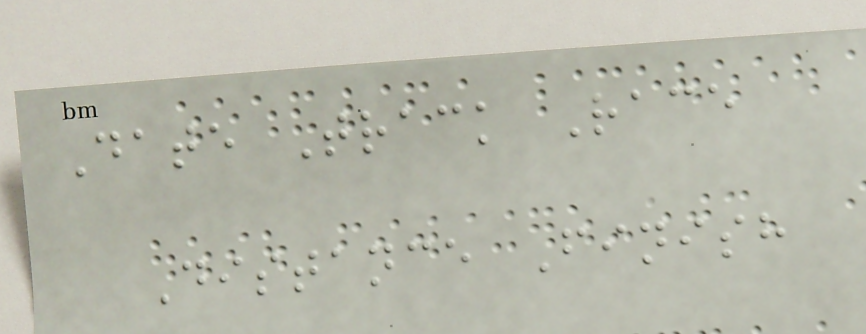Date Track Race
Distance Finish
